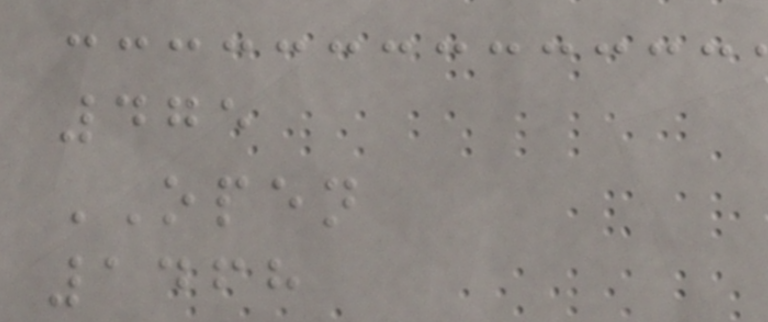475
OPEN
1468
